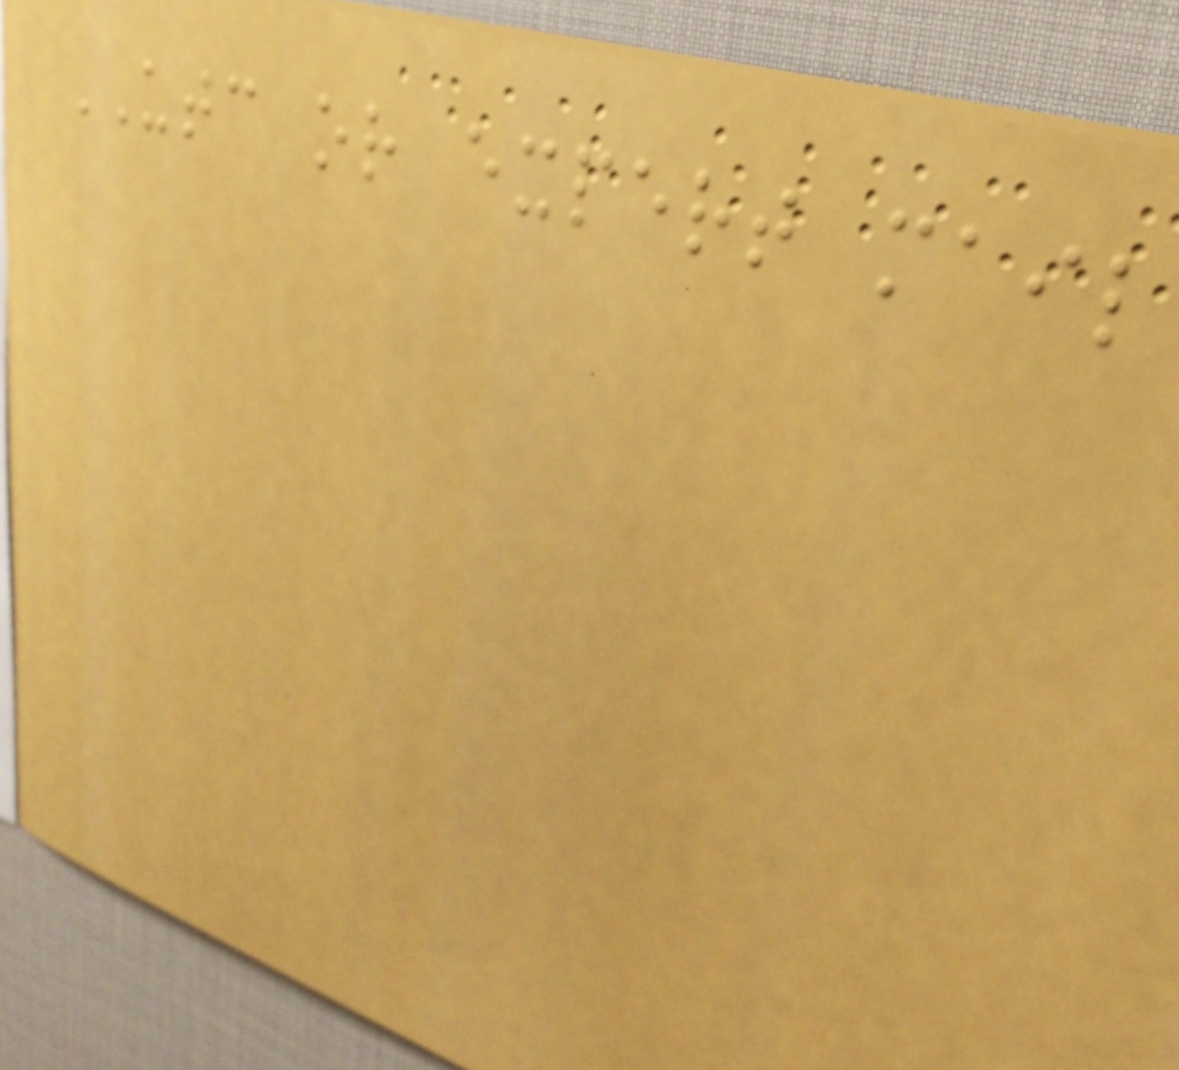UTC or expert mail
